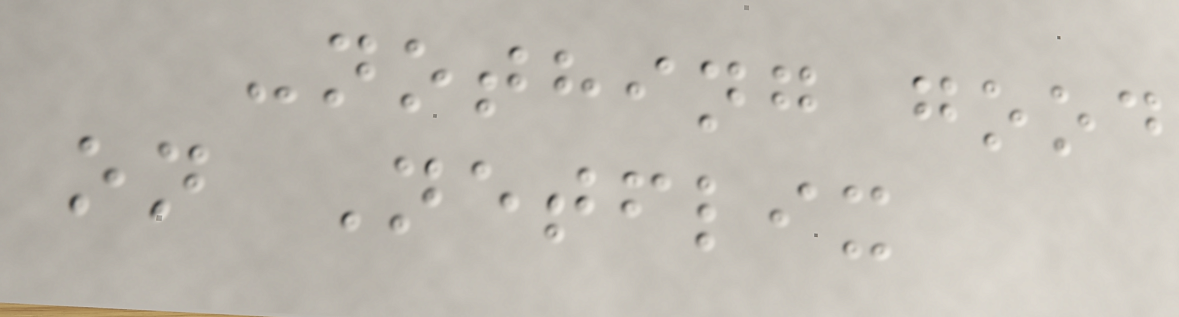-nothing good
on Netflix
